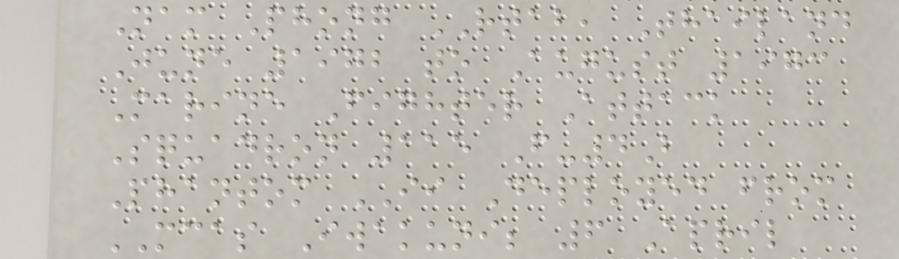Nam Phong RTAB, Thailand
June 1972 to August 1973
Marine Fighter Attack
Squadron 115 F-4B
Phantom II Deployed from
MCAS Iwakuni; 6 April
